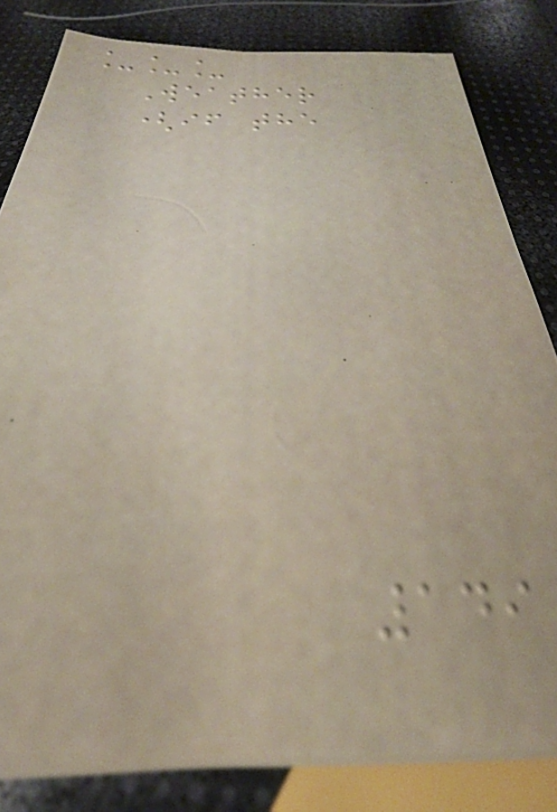___
Weather
(if the
149
